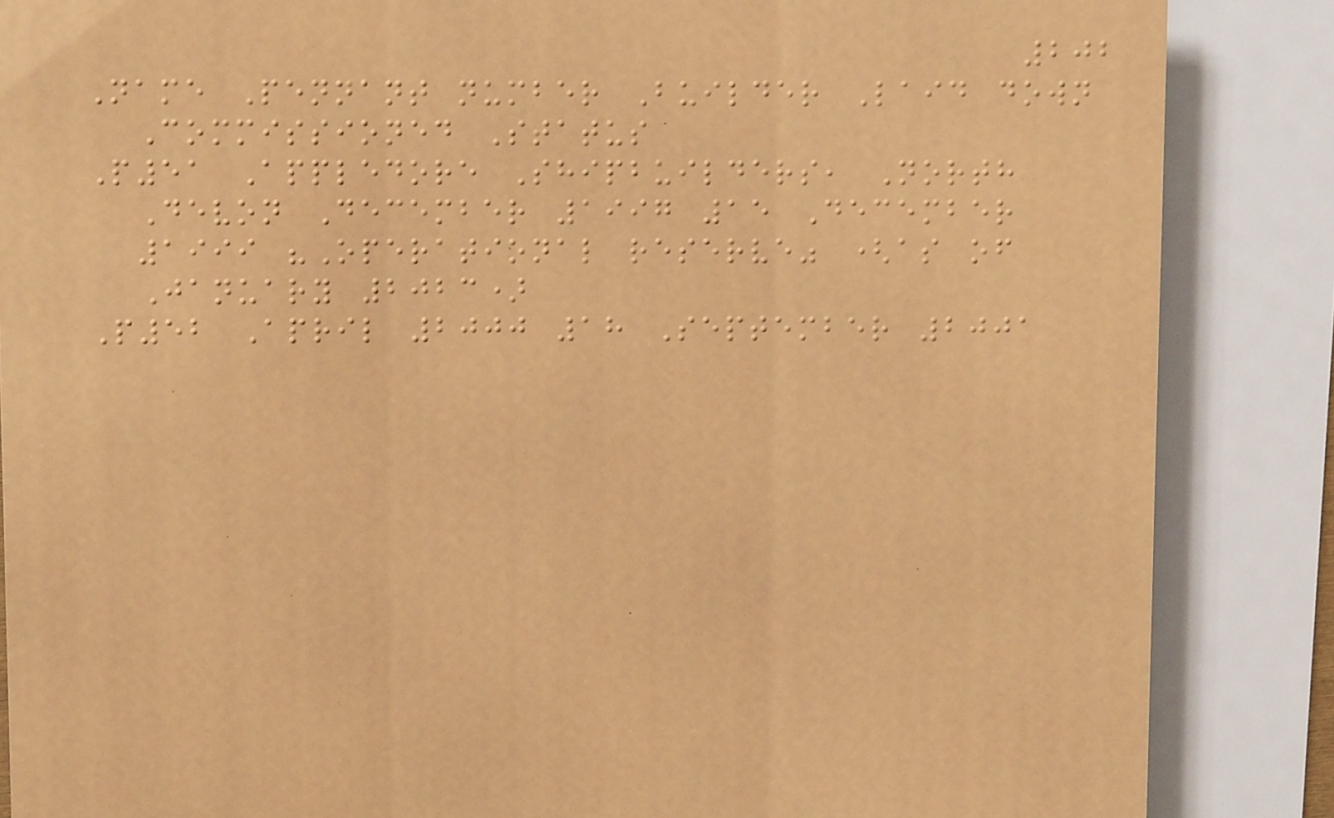202
Name Pennant number Builder Laid down
Commissioned Status
P51 Appledore Shipbuilders, North
Devon December 1997 15 December
1999 "Operational reserve" (as of
January 2023)
P52 April 2000 18 September 2001
